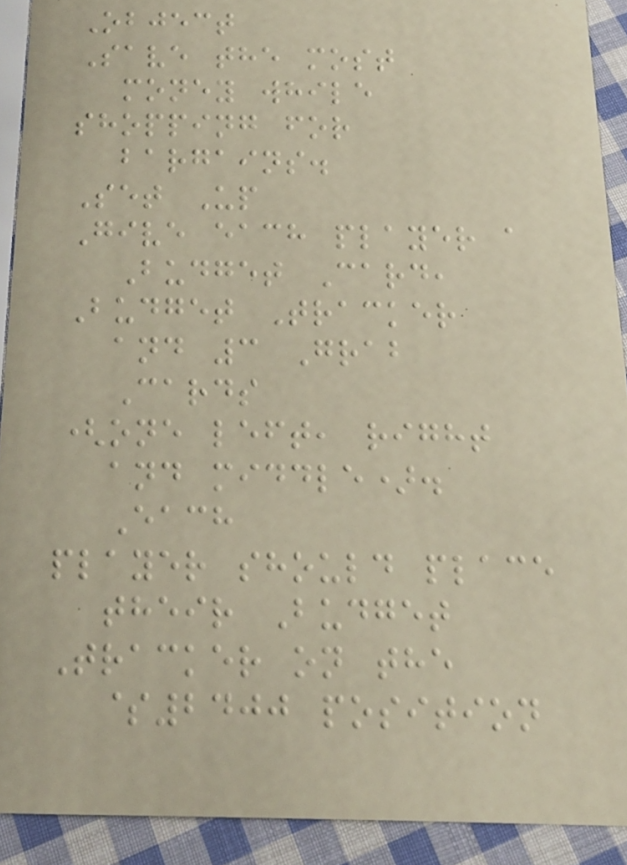Object
Save the most
money while
shopping for
bargains.
Set Up
Give each player a
Budget Card,
Budget Tracker
and 3 Grab
Cards
(one left, right
and middle).
Each
player should place
their Budget
Tracker on the
$2400 position
